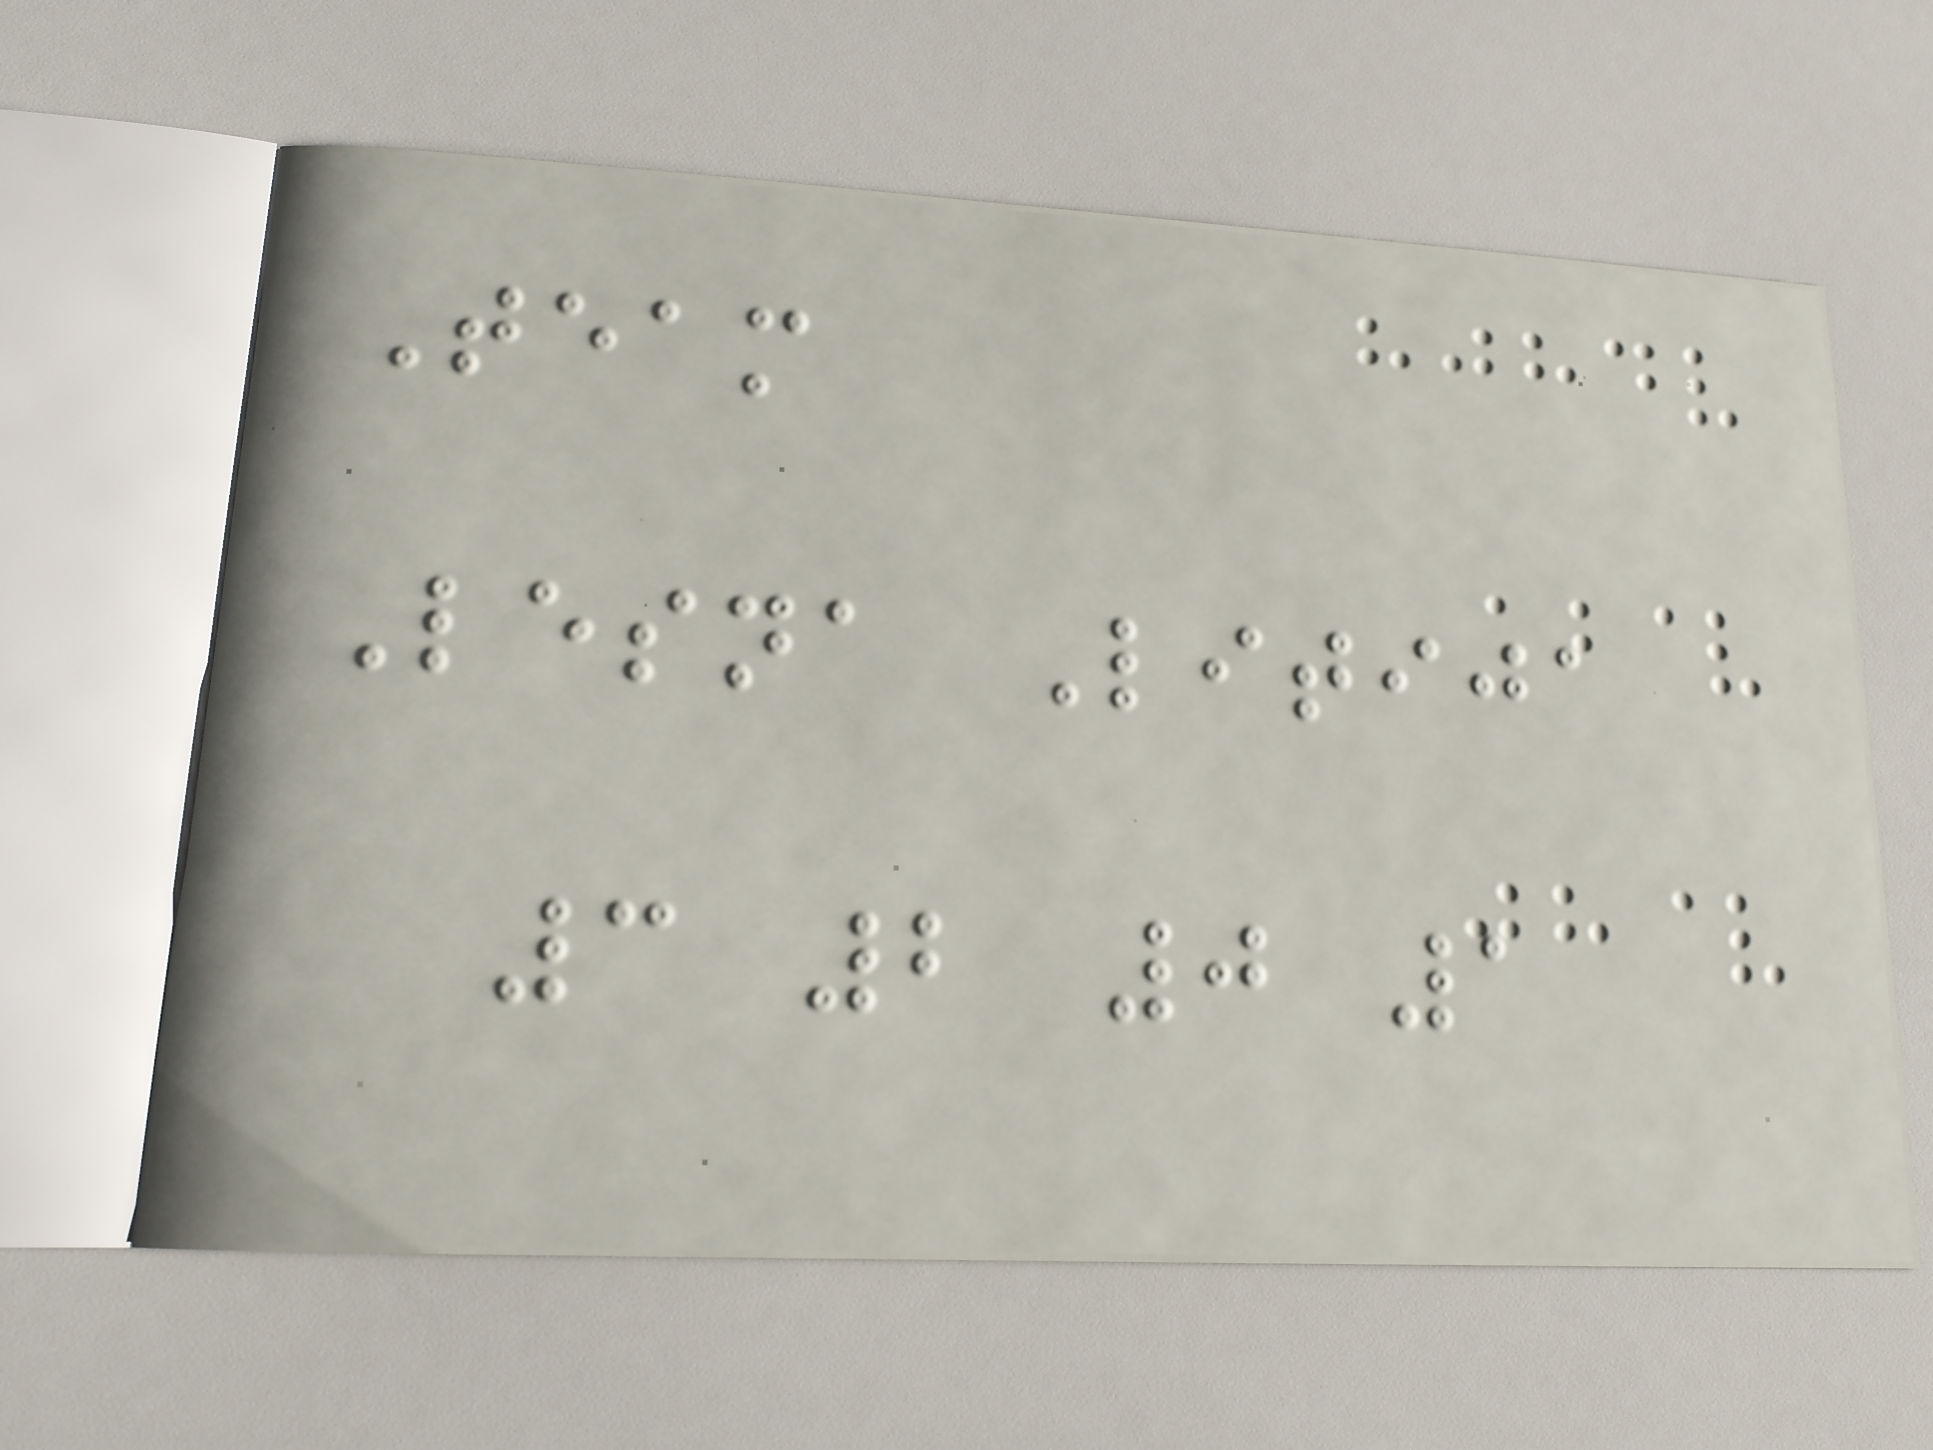Team
Lesna Litija
3 2 0 1
